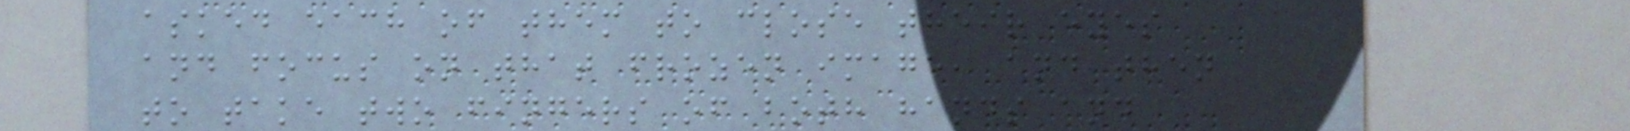asked each of them to close their eyes
and focus on that frozen image, and then
to take two fingers of both hands and
